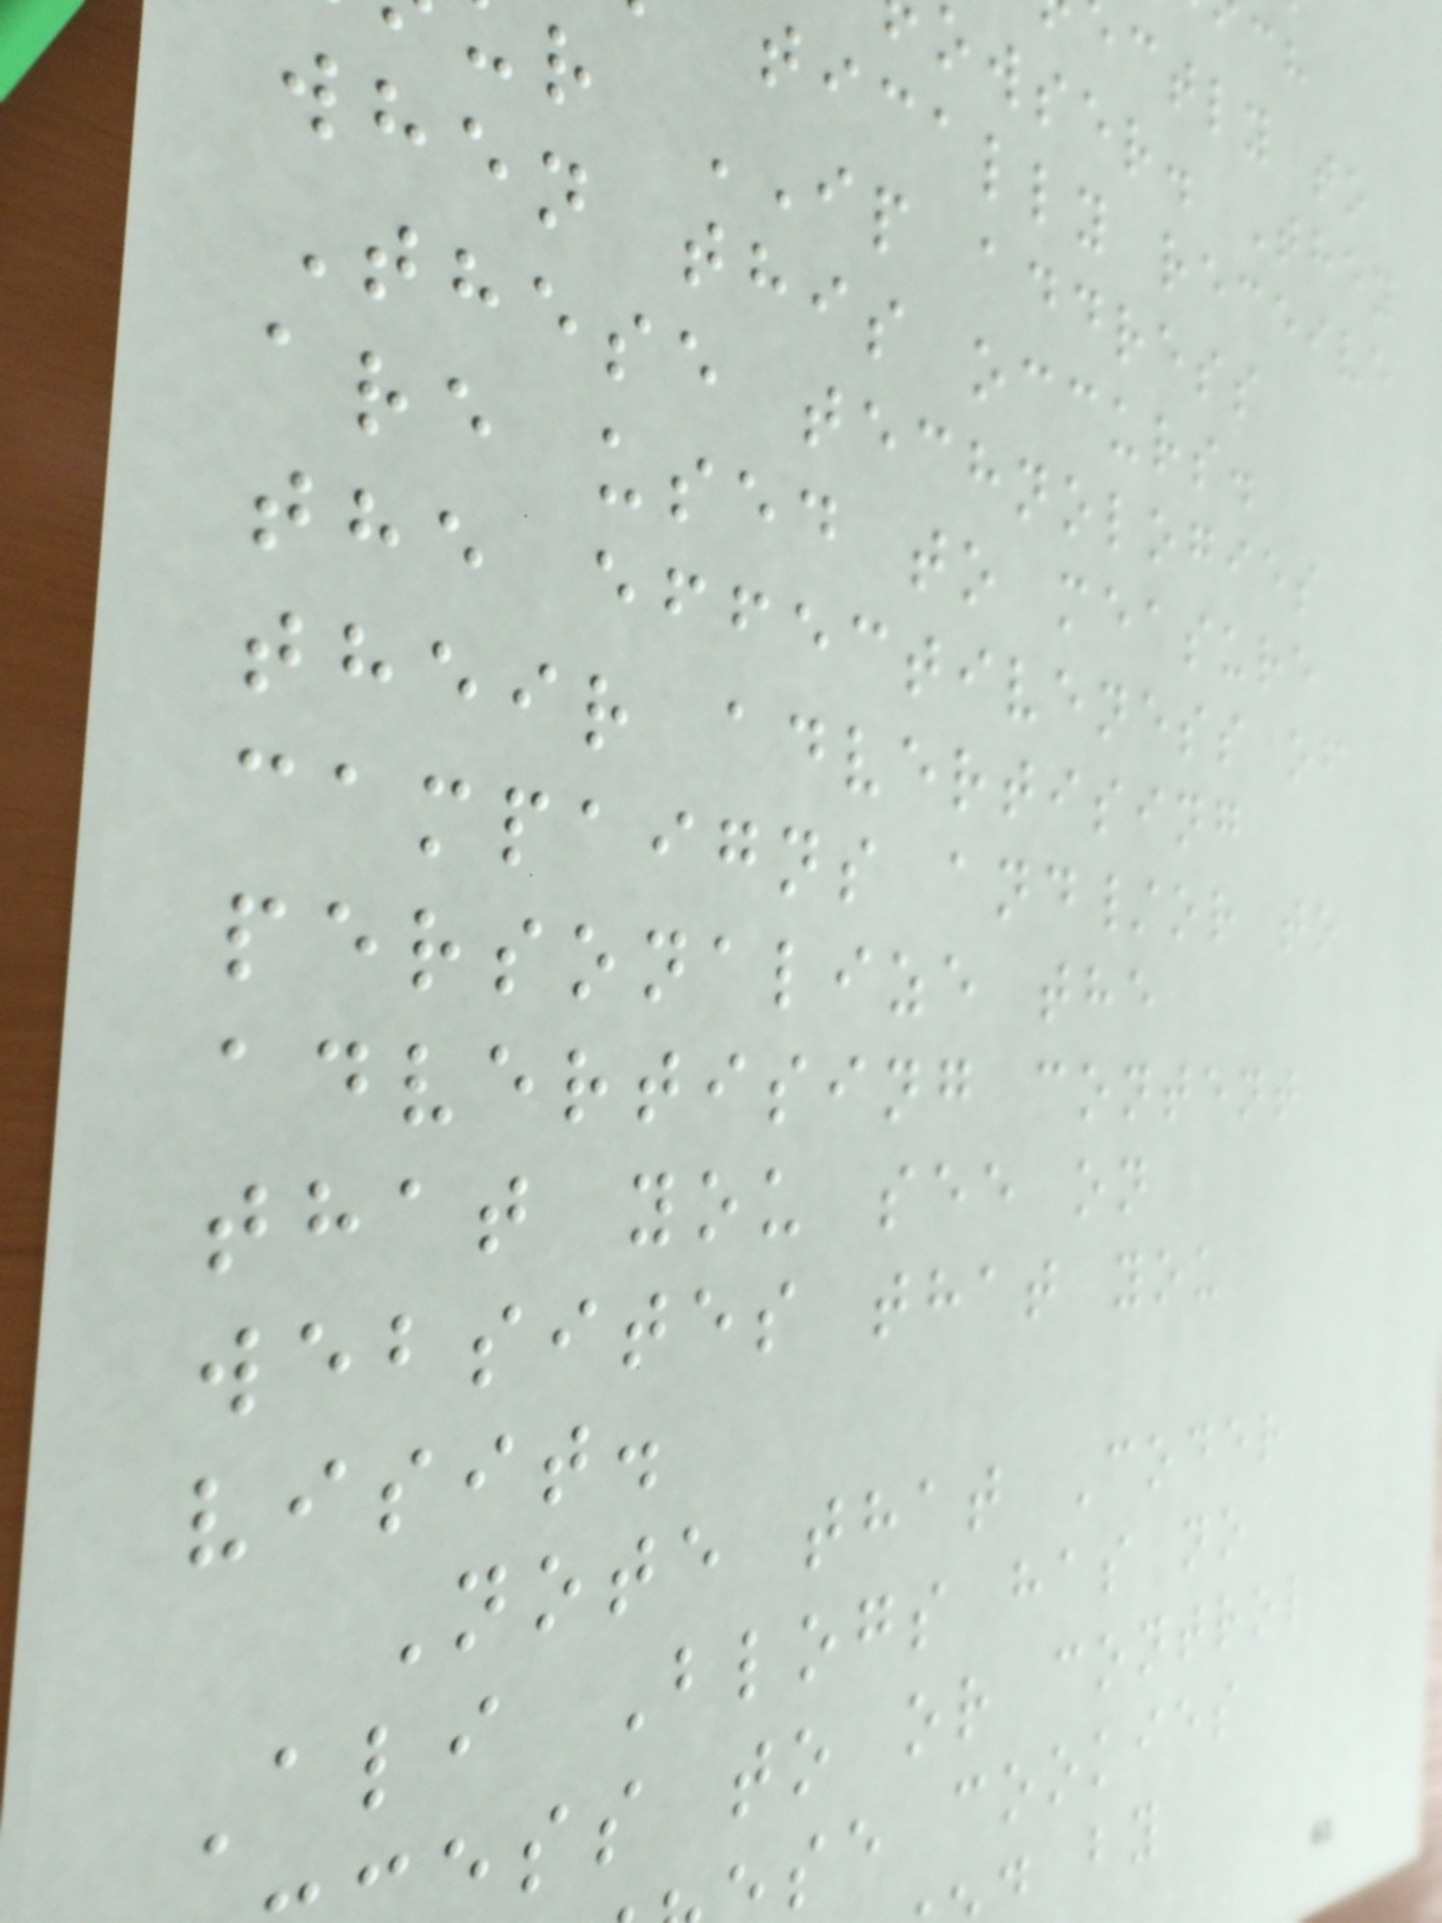ctly to
owser. They
tically receive
r IP address
when this occurs.
These technologies
are used to measure
the effectiveness of
their advertising
campaigns and/or to
personalize the
advertising content
that you see on
websites that you
visit.
Note that Coder
Ali Blogs has no
ess to or control
se cookies
